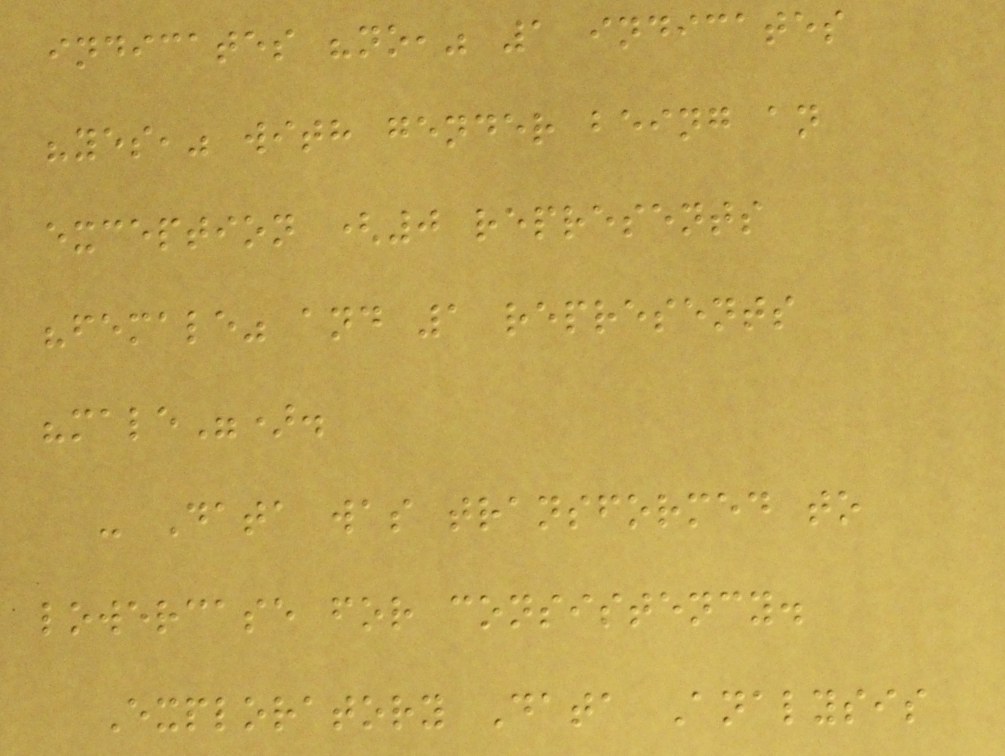indicates "no," 1 indicates
"yes," with gender being an
exception (0 represents
"female" and 1 represents
"male").
- Data was transformed to
lowercase for consistency.
Exploratory Data Analysis
